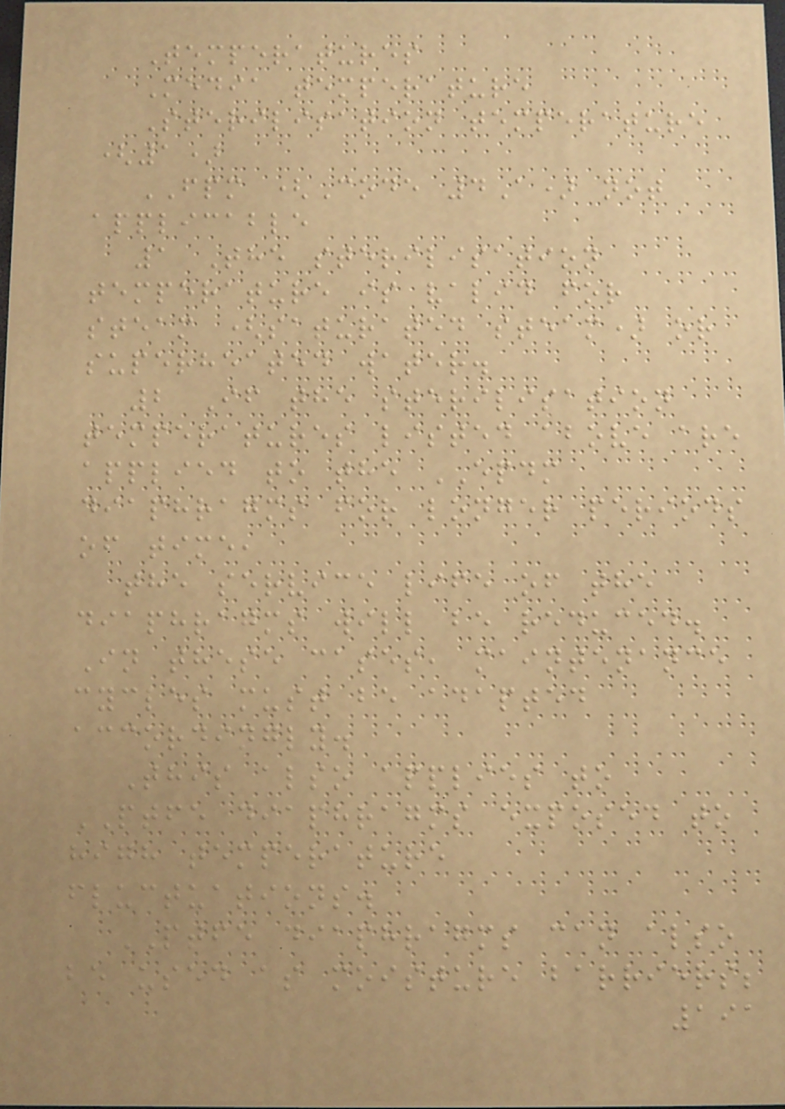Temperatures
Media temperature
Sterilisation temperature
(1)
FPM (Code 4A) not
applicable
1 The sterilisation
temperature is valid for
steam (saturated steam) or
superheated water.
2 If the sterilisation
temperatures listed above are
applied to the EPDM
diaphragms for longer periods
of time,
the service life of the
diaphragms will be reduced.
In these cases, maintenance
cycles must be adapted
accordingly.
This also applies to
PTFE diaphragms exposed to
high temperature
fluctuations.
PTFE diaphragms can also
be used as moisture barriers;
191
